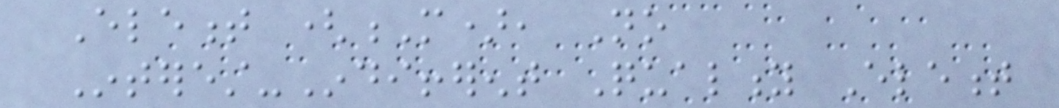Element (M), No
Interest-Indifferent Quality Element
